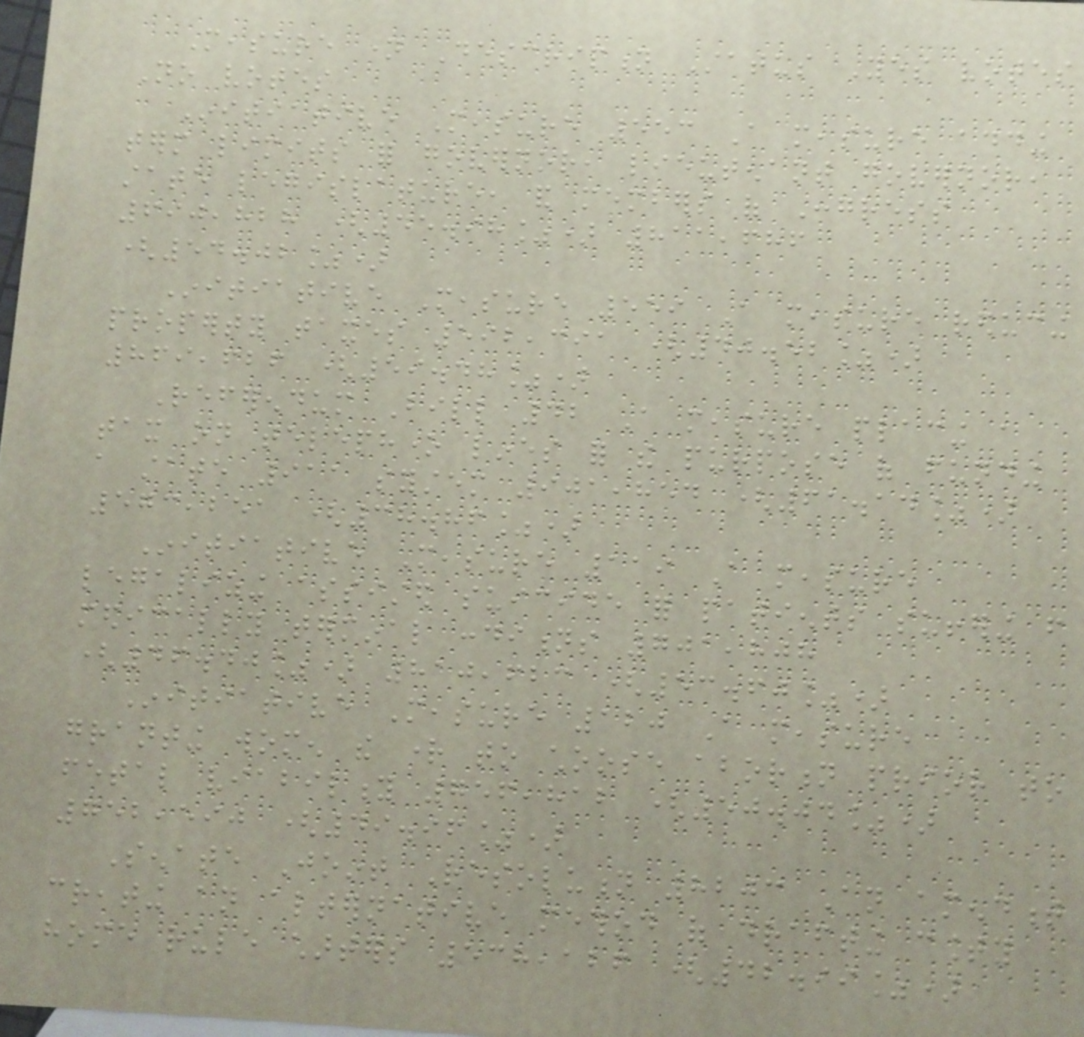Measure name Description Status Yes votes
No votes
Initiative Measure 553 A measure adding
term limits for governor, lieutenant governor,
state legislature, and members of Congress
690,828 (45.98%) 811,686
(54.02%)
Initiative Measure 559 A measure reducing
property taxes 592,391 (40.52%)
869,626 (59.48%)
Referendum Bill 42 A measure placing a
tax on telephone lines for the purpose of funding
a state 911 system 901,854 (61.14%)
573,251 (38.86%)
Initiative Measure 119 A measure
legalizing assisted suicide for patients suffering from
medically terminal conditions 701,808
(46.40%) 810,623 (53.60%)
Initiative Measure 120 A measure
granting women the right to choose abortion prior to
fetal viability 756,812 (50.04%)
752,590 (49.96%)
Senate Joint Resolution 8203 An amendment
creating an alternative method of drafting county
home rule charters 538,126 (42.99%)
